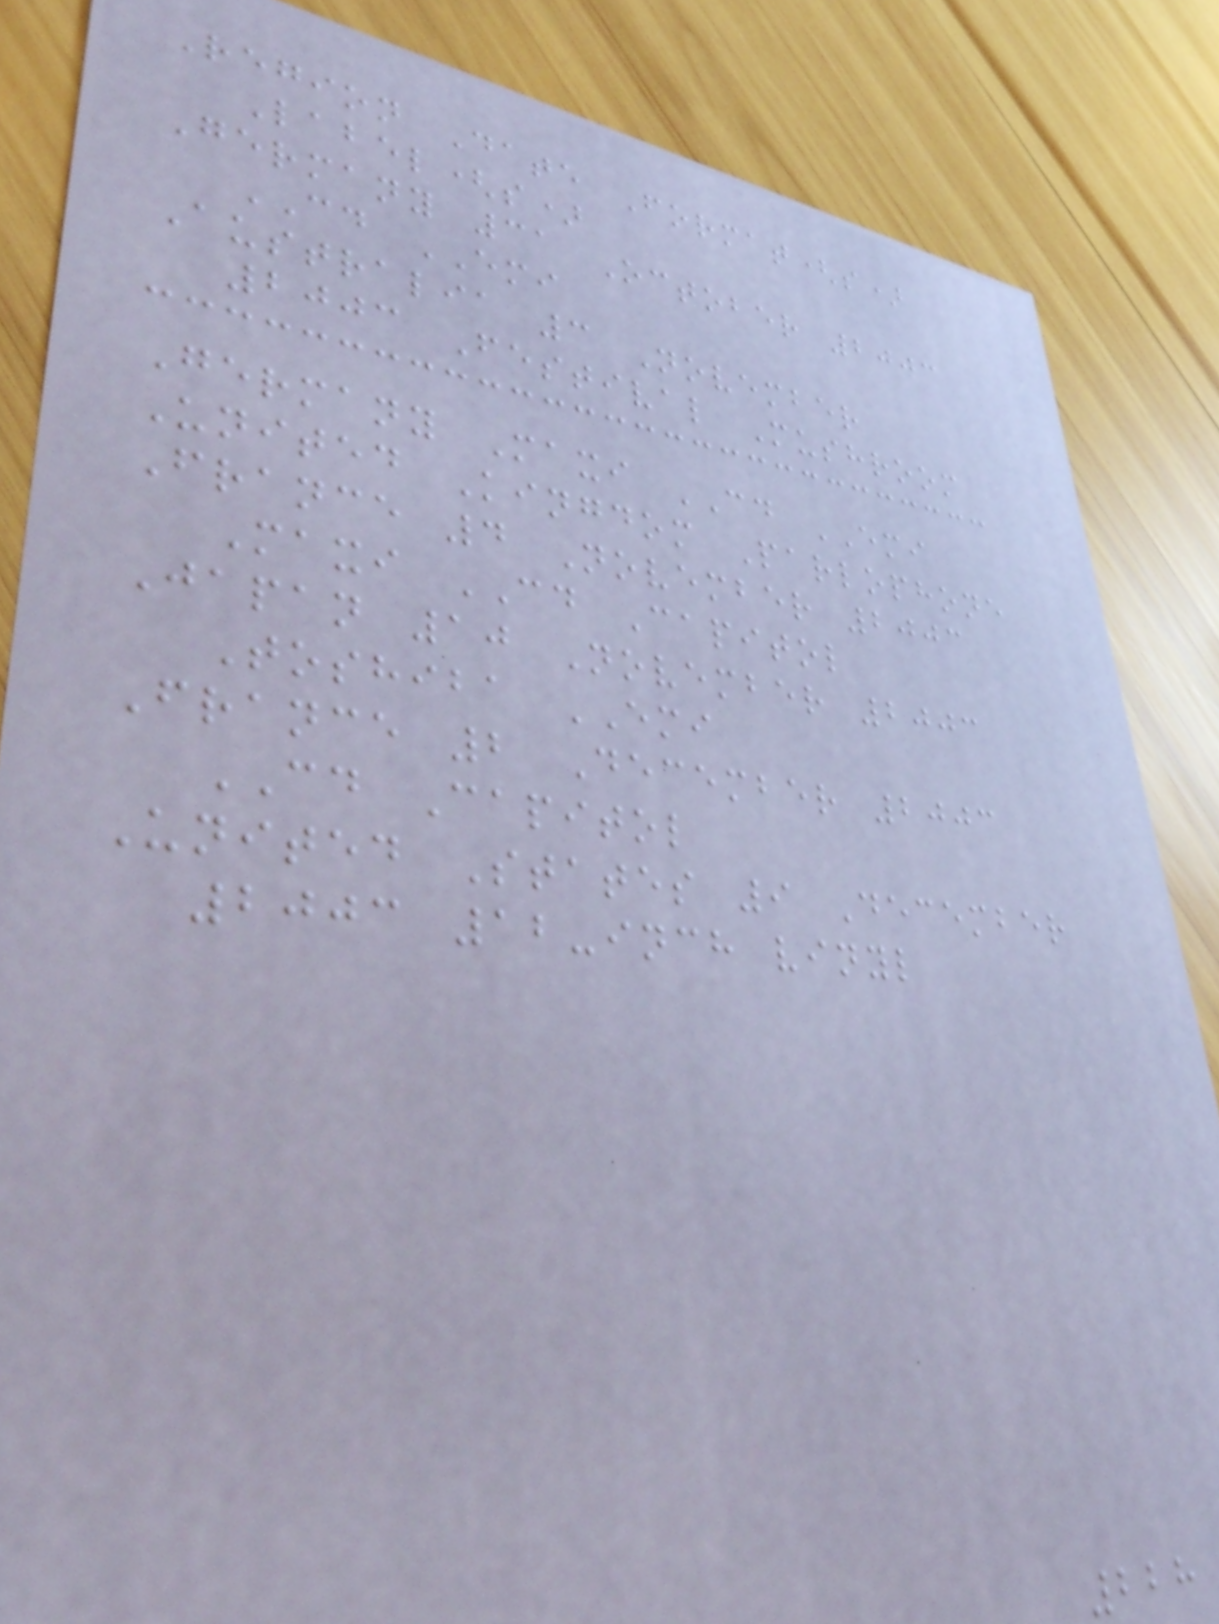Region Date Format(s)
Label(s)
Germany 31 October 2003
CD EMI
Australia 3 November
2003 Festival Mushroom
Germany Maxi CD EMI
United Kingdom Parlophone
France 4 November 2003
Maxi CD Capitol
Japan 10 November 2003
Toshiba EMI
France 2 December 2003
CD Capitol
United States 9 December
2003 12-inch vinyl
228
